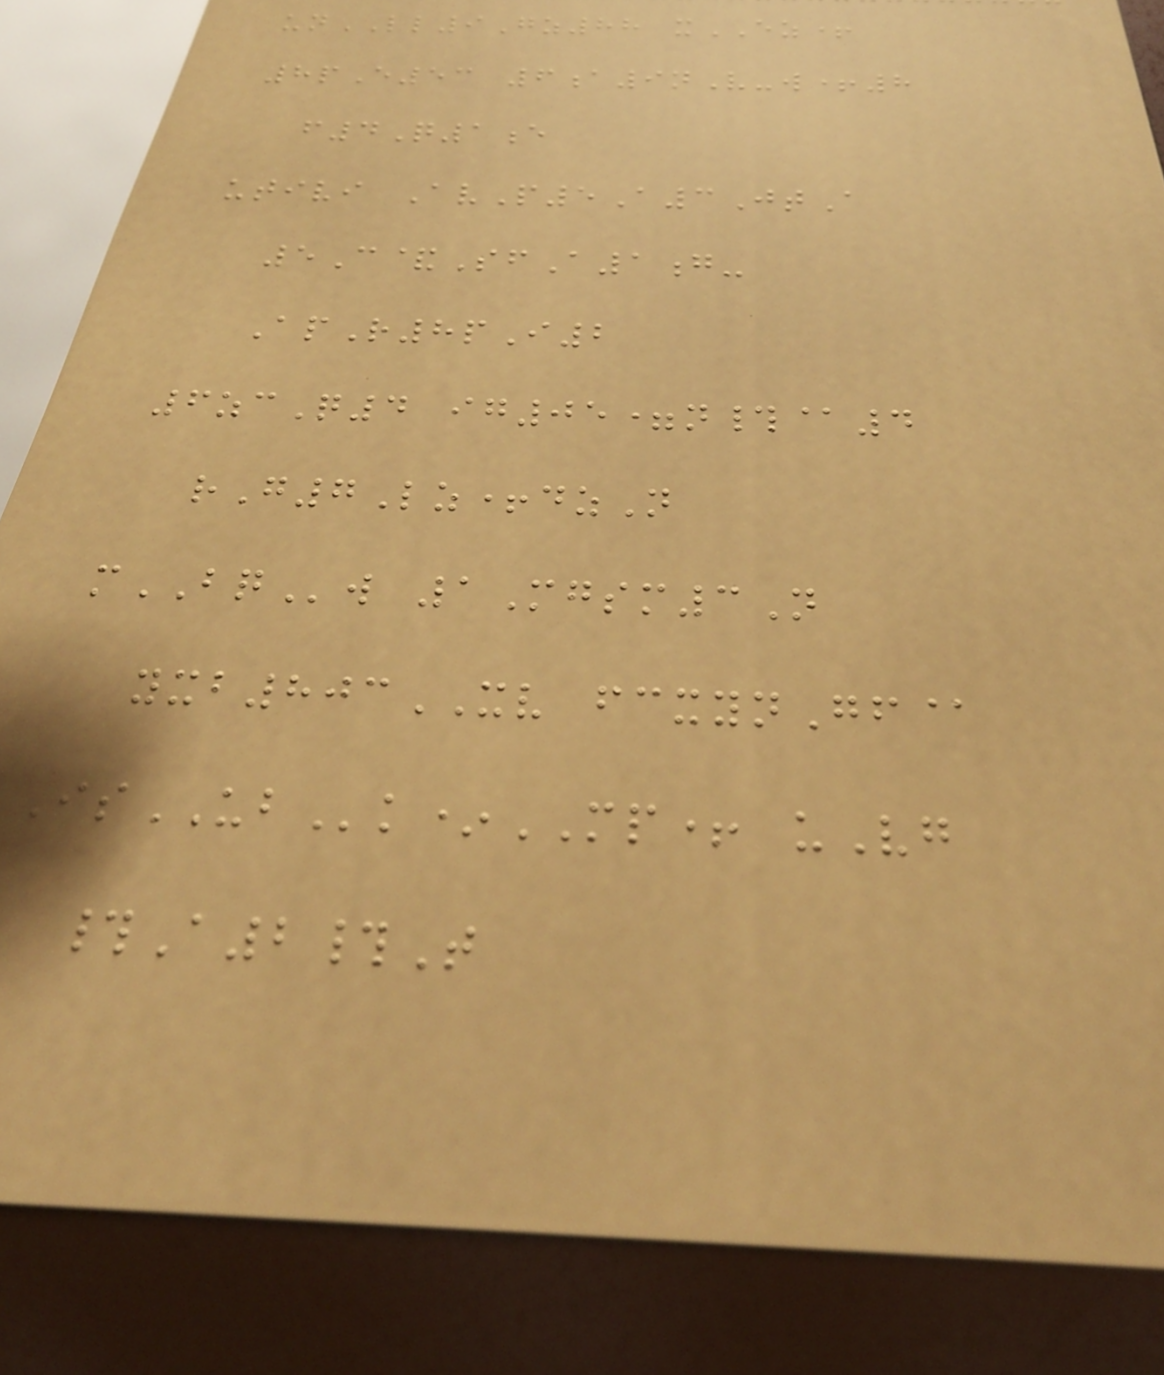unLL9Gz88 xEZ+
8pE53 6a9nV-w+8
f4Q1e
utivi AvP5A3JtA
5C&SfA1g-
ApR8pI2
6zcQ4 ig05=n#@4
rG7Lz+dzN
mBQw 1Mgsm3N
yxb803XV fcxynGf@
IsUBk*MP+ uVg
#A2#T
